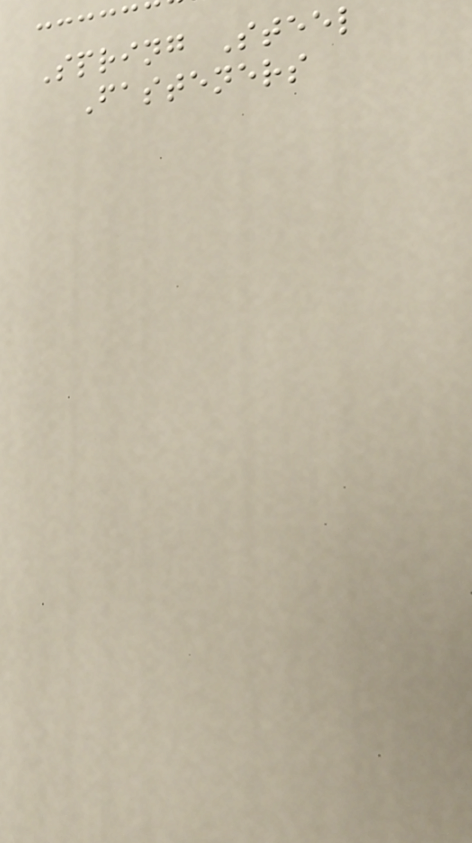Spring Steel
Fasteners
